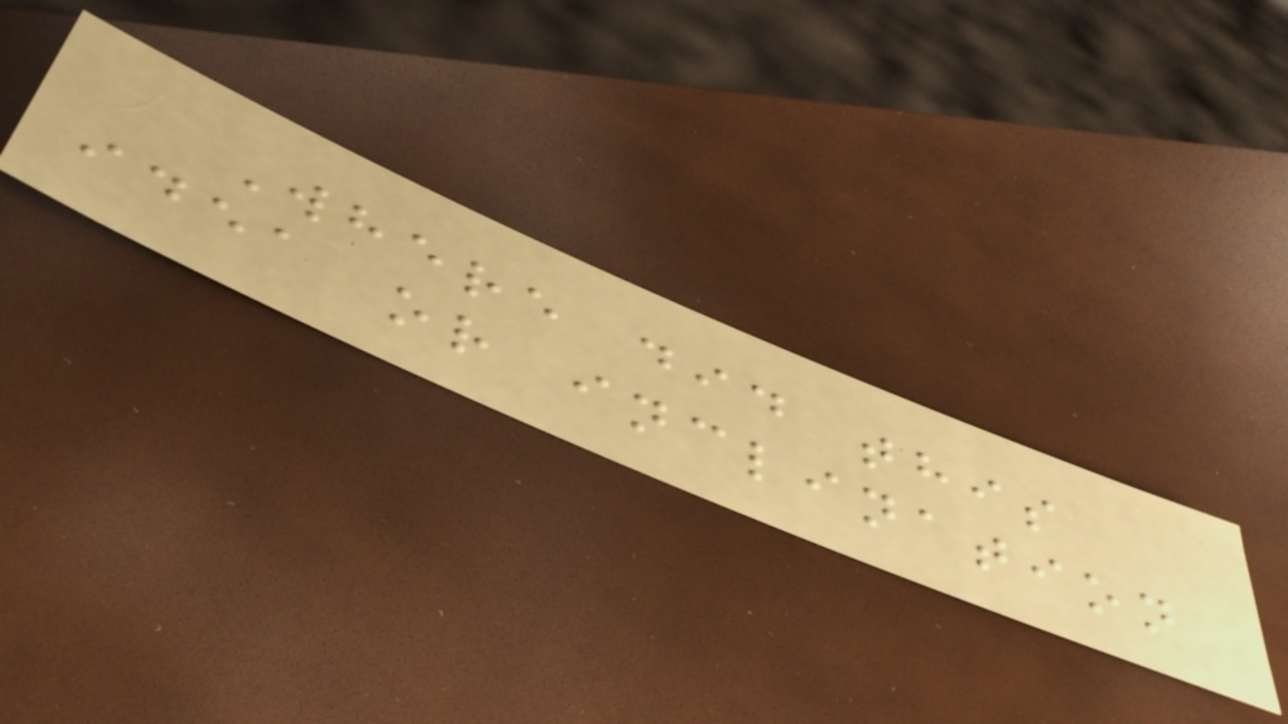Where did this
idea or inclination
